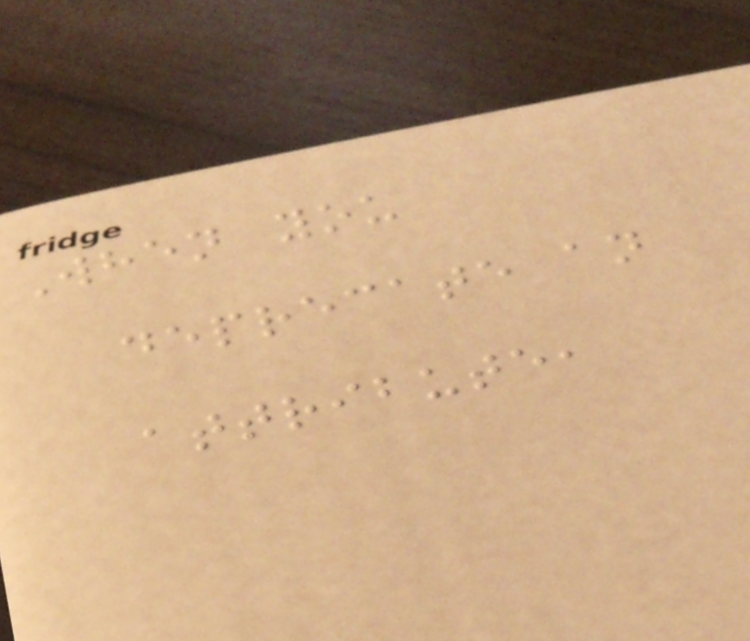When you
deprecate an
attribute,
